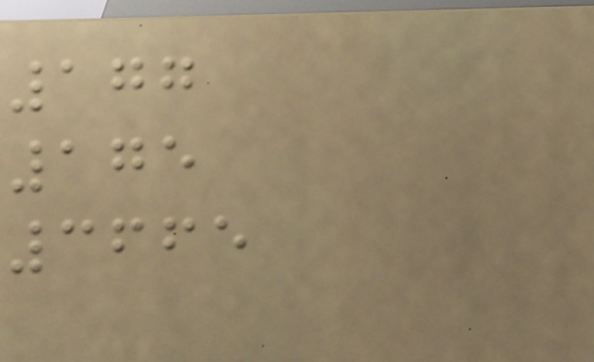177
175
3665
